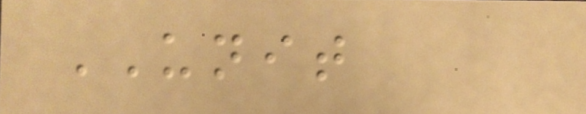UNIT
